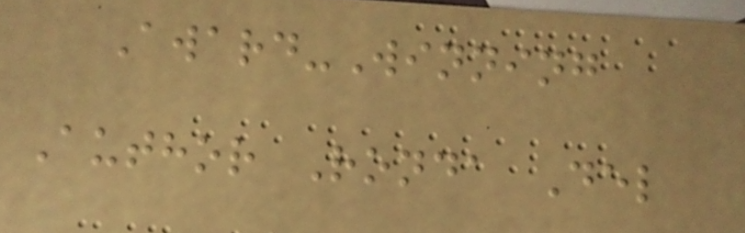Award-Winning
Author Ronda Del
